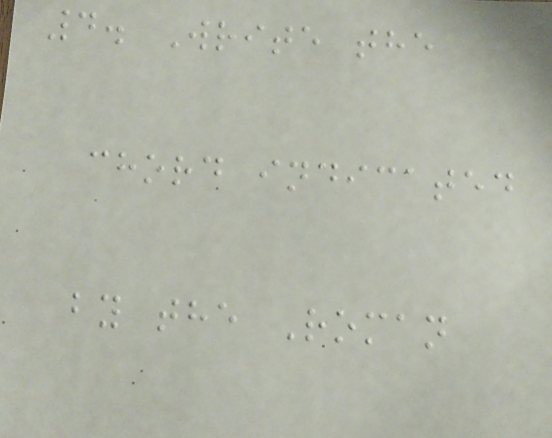4. Write the
chord indicated
by the Roman
